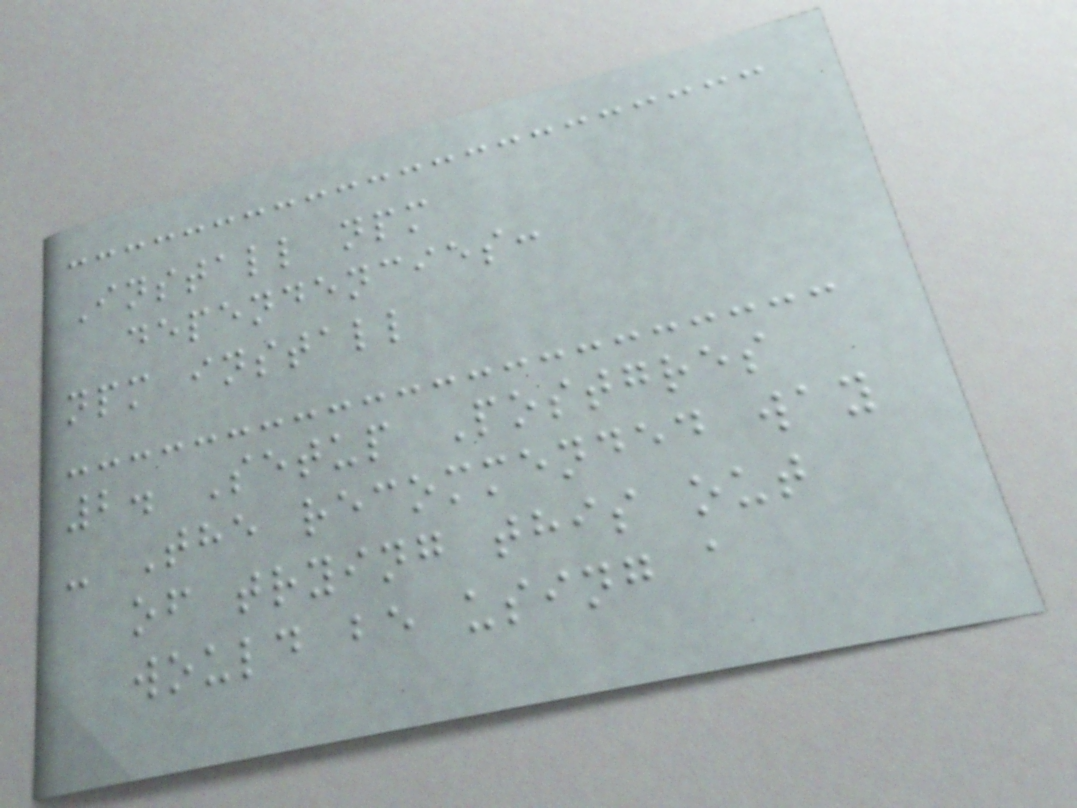Install npm
dependencies:
npm install
2. Setup Postgres
- The recommended way
of trying this out
would be using a
